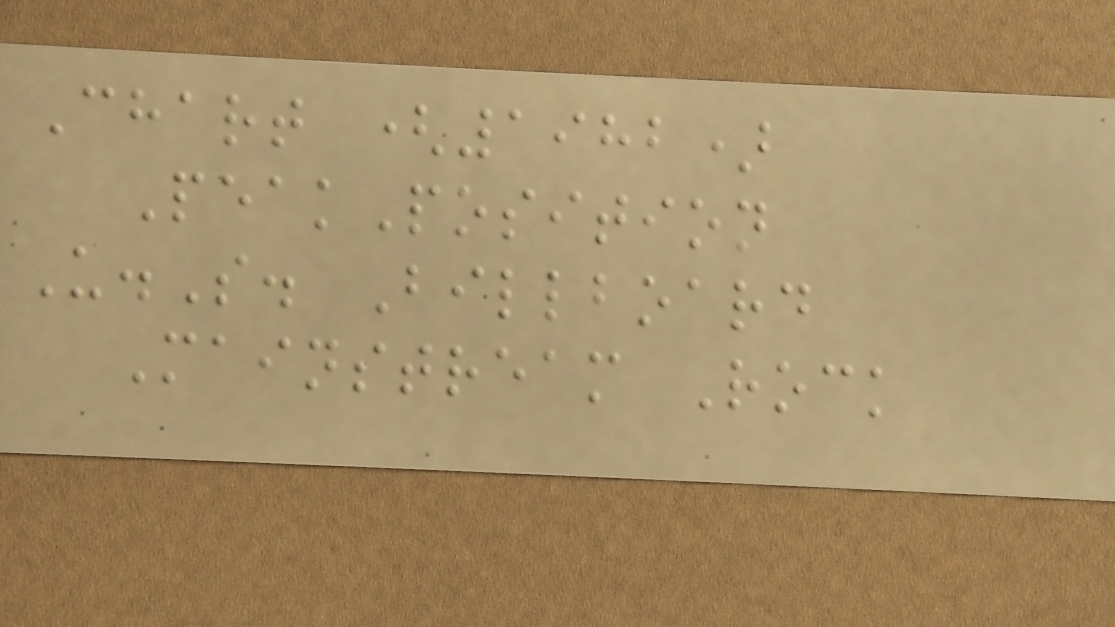Chart (1982)
PeakPosition
U.S. Billboard
Mainstream Rock
